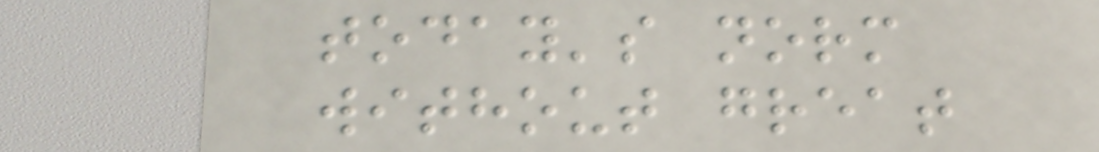today's norm
without great
